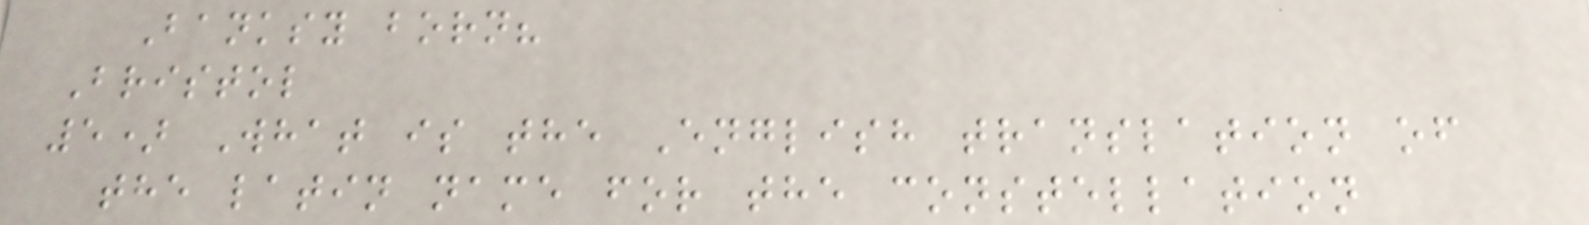Banksy born?
Bristol
5) What is the English translation of
the latin name for the constellation
